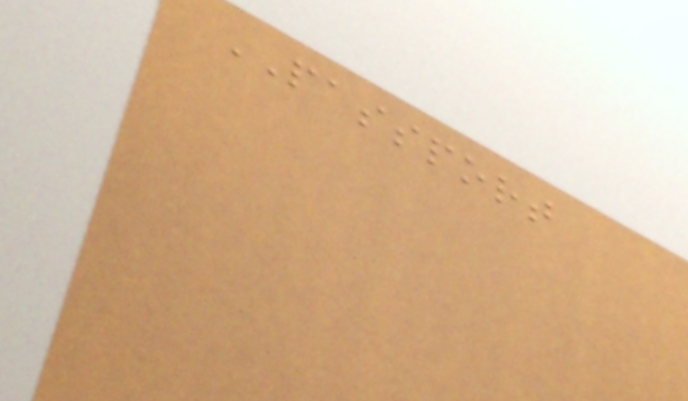PASSPORT
